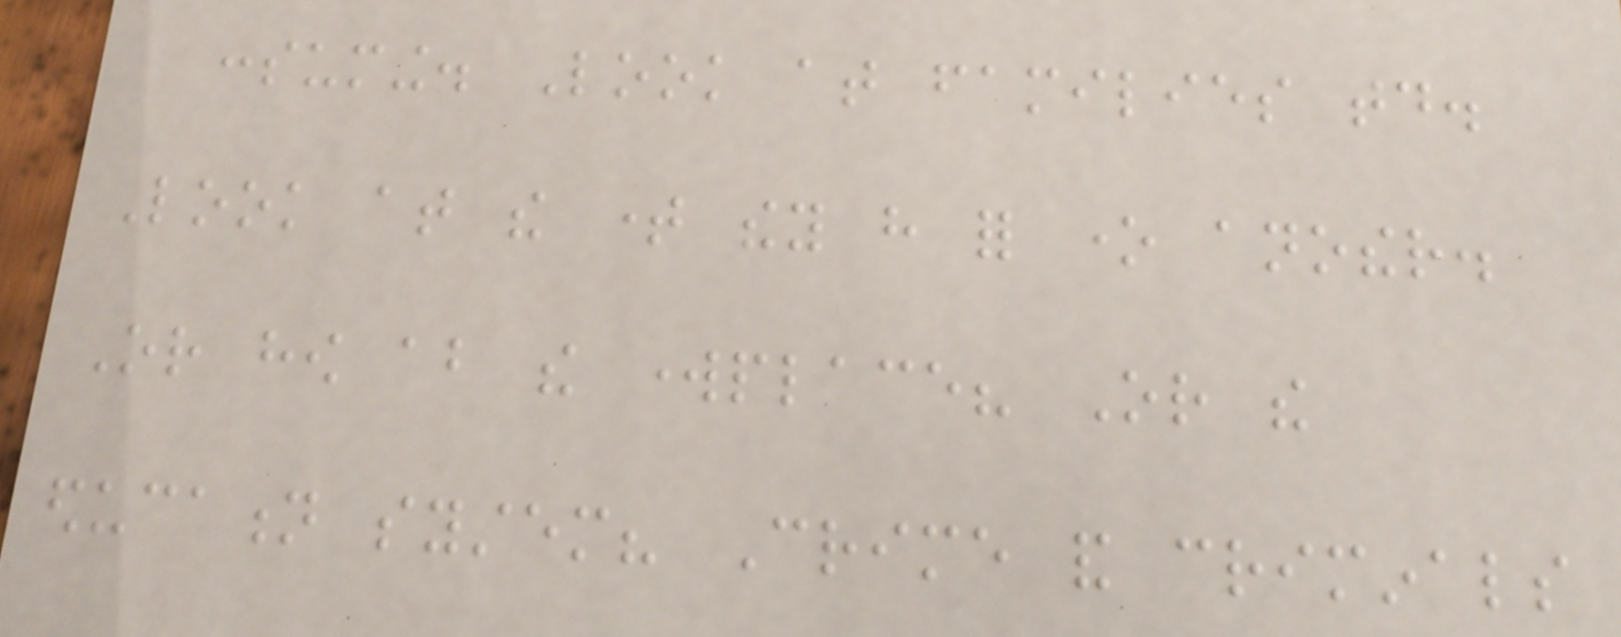consuming. Look at families today.
Look at the time they have for one another.
Or how about the workplace? Or the
education system? Crime and criminals
